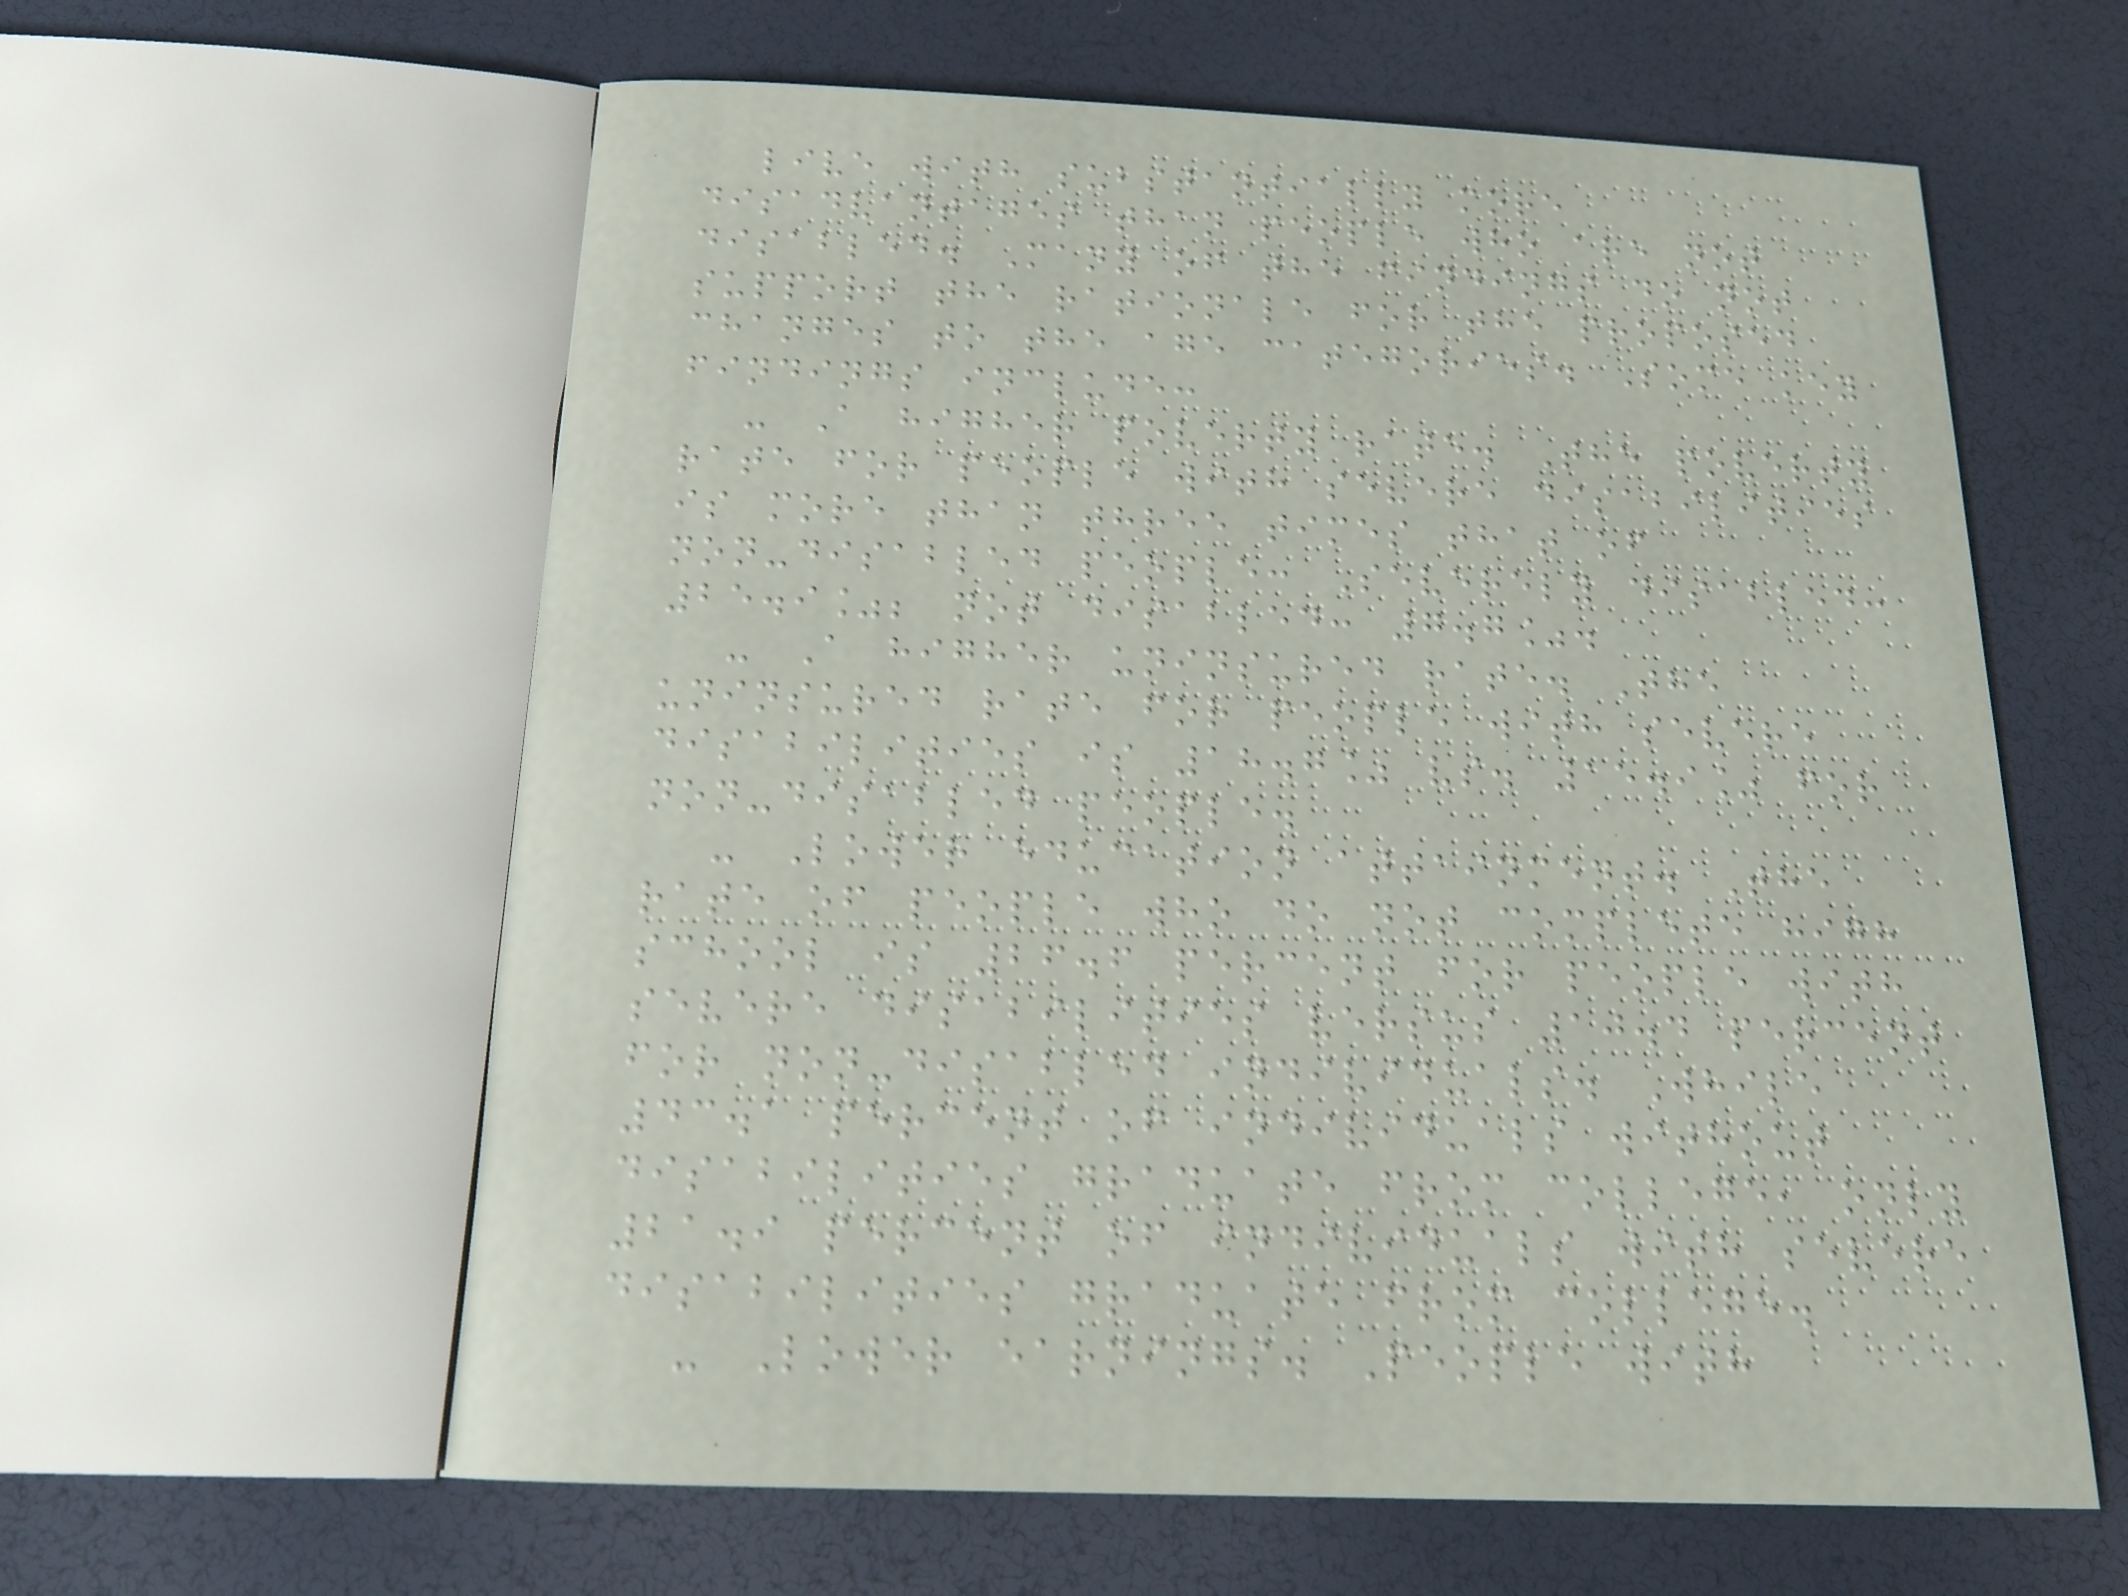live with substantially more
disadvantages than people who are not
disabled. Many of the findings do not
support the rationale for the proposed
changes to the age categories. Some key
findings include:
- A higher poverty rate. The poverty
rate for people with severe disabilities
is more than three times that of
non-disabled people: Severely disabled:
25.9%; not disabled: 7.7%.
- A higher uninsured rate. The
uninsured rate for people with severe
disabilities is 18.7% vs. 15.9% for
non-disabled people.
- Lower education attainment. The
rate of people who do not complete high
school is 26.6 percent for people with
severe disabilities versus 10.4 percent
for non-disabled individuals. While
43.1 percent of individuals without
disabilities graduate from college, only
21.9 percent of individuals with severe
disabilities graduate from college.
- Lower earnings. People with
